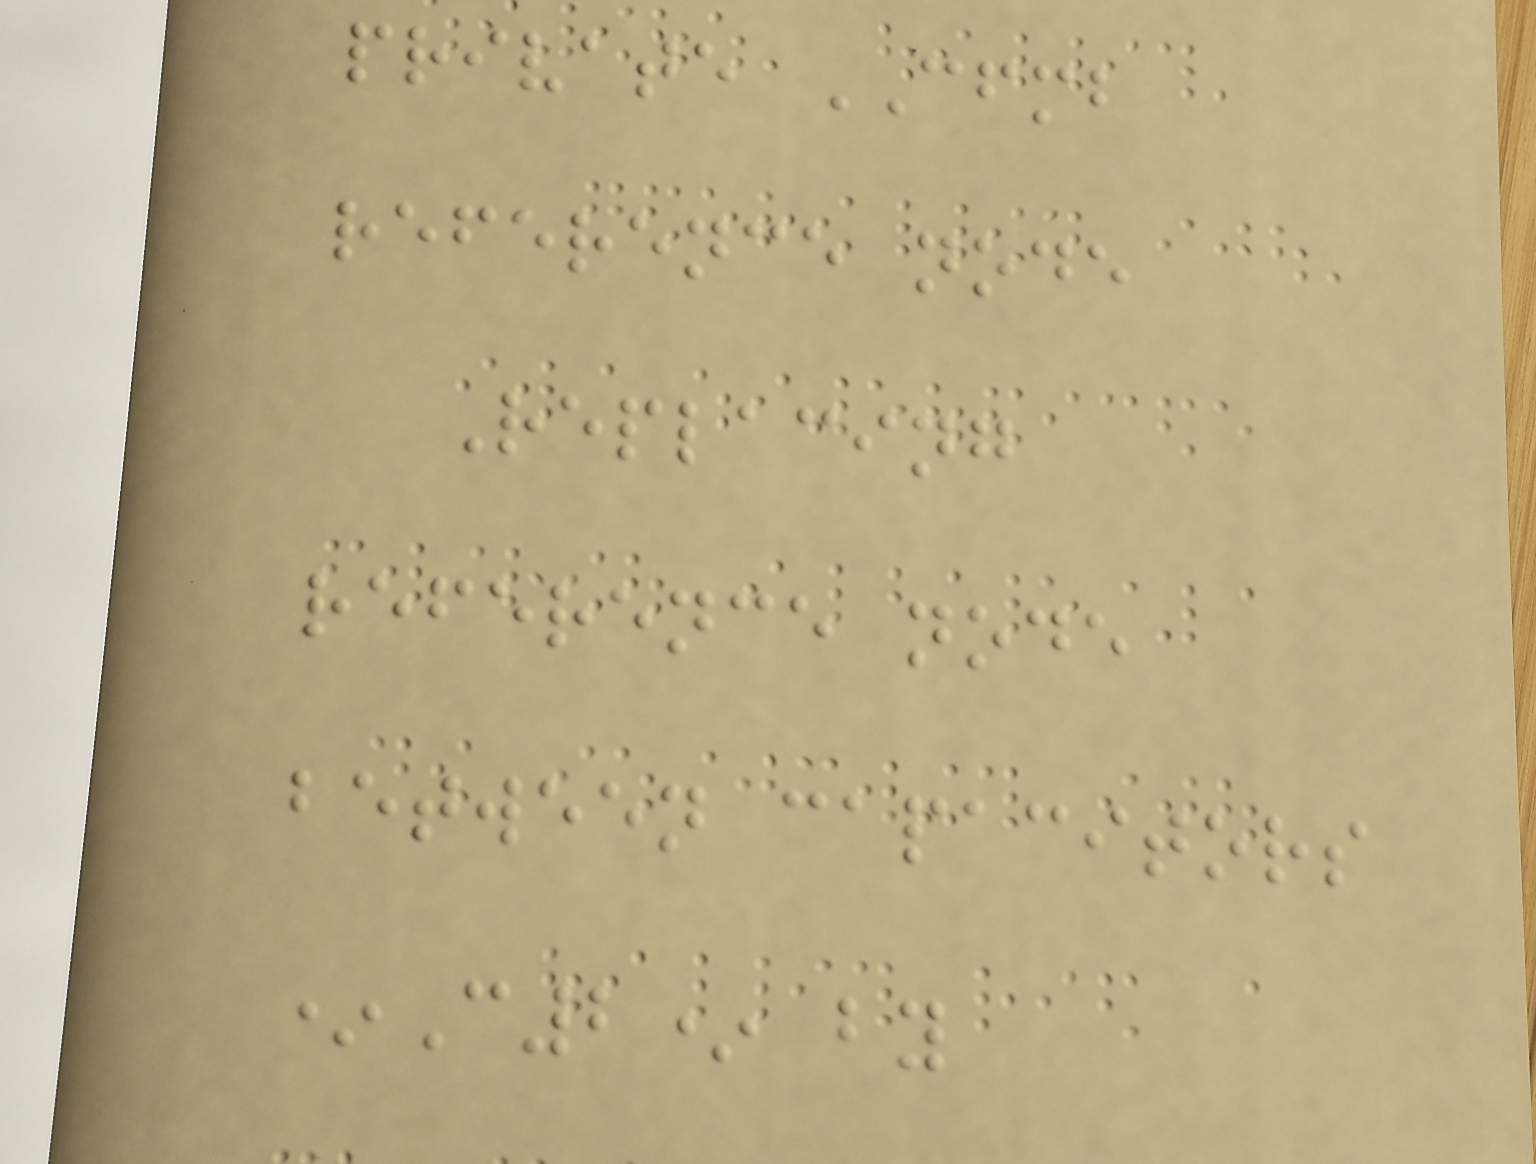private CFMB
reference node
Replacing
reference node
between capacitors
*C2* by
